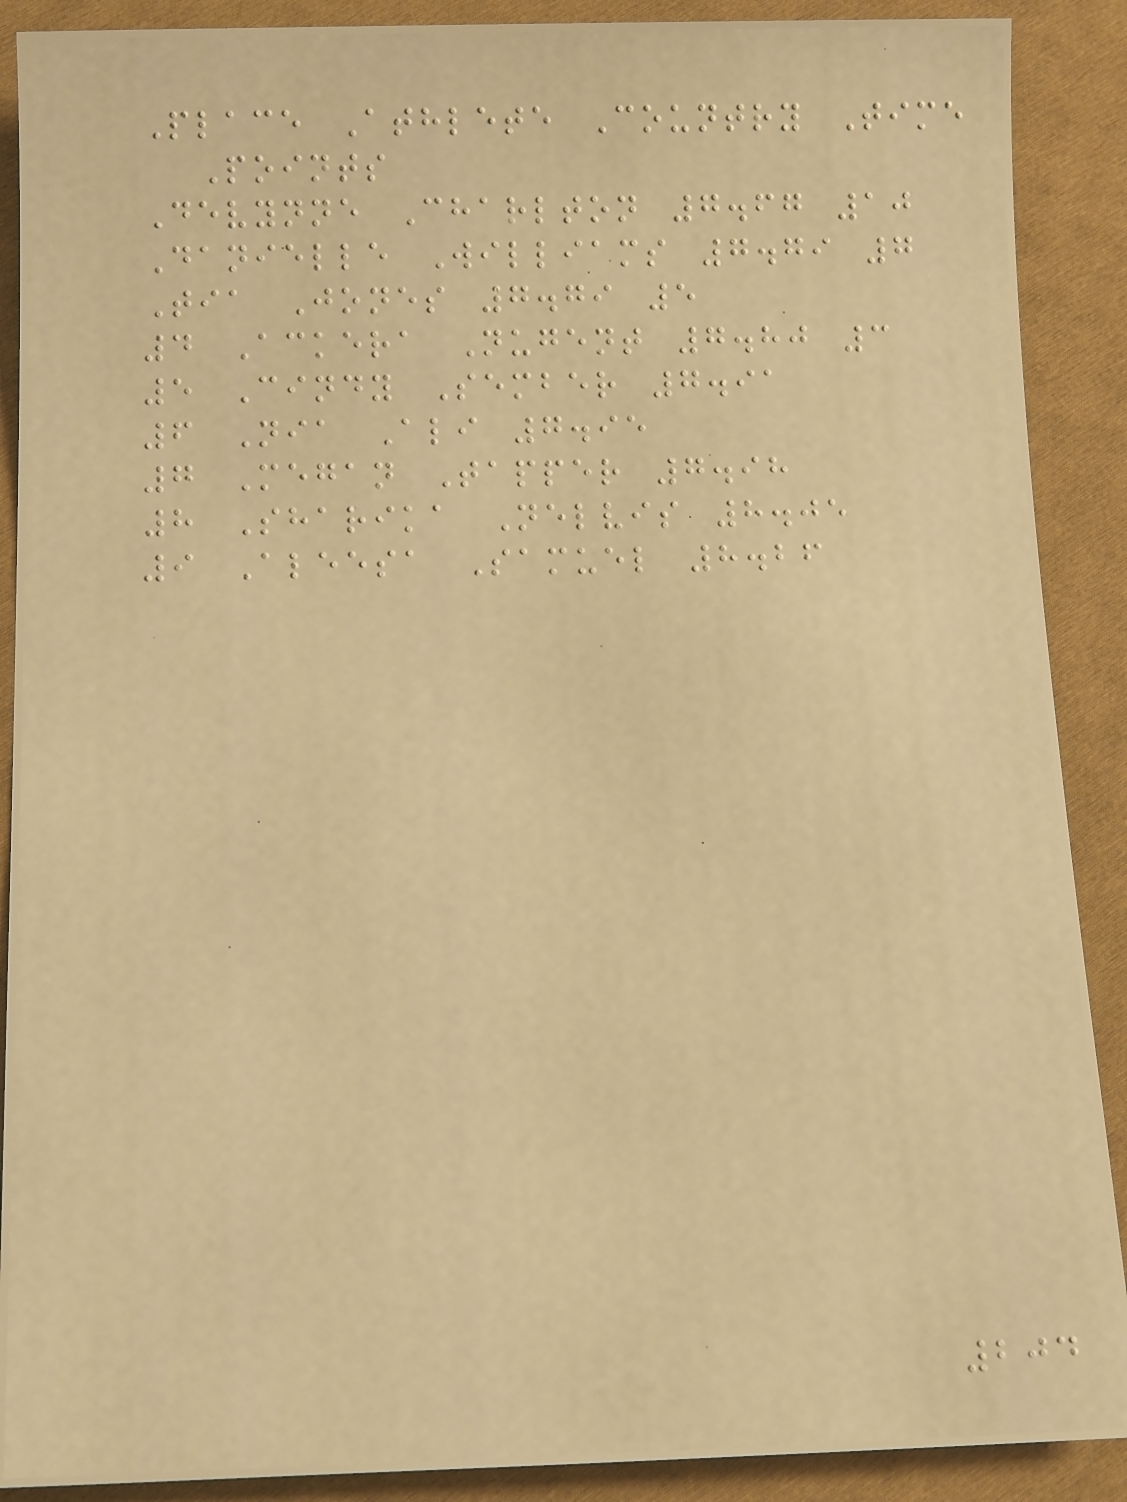Place Athlete Country Time
Points
Devynne Charlton 7.67 10
Danielle Williams 7.79 7
Tia Jones 7.79 5
4 Ackera Nugent 7.80 3
5 Cindy Sember 7.91
6 Nia Ali 7.95
7 Megan Tapper 7.98
8 Sharika Nelvis 8.05
9 Aleesa Samuel 8.26
204
